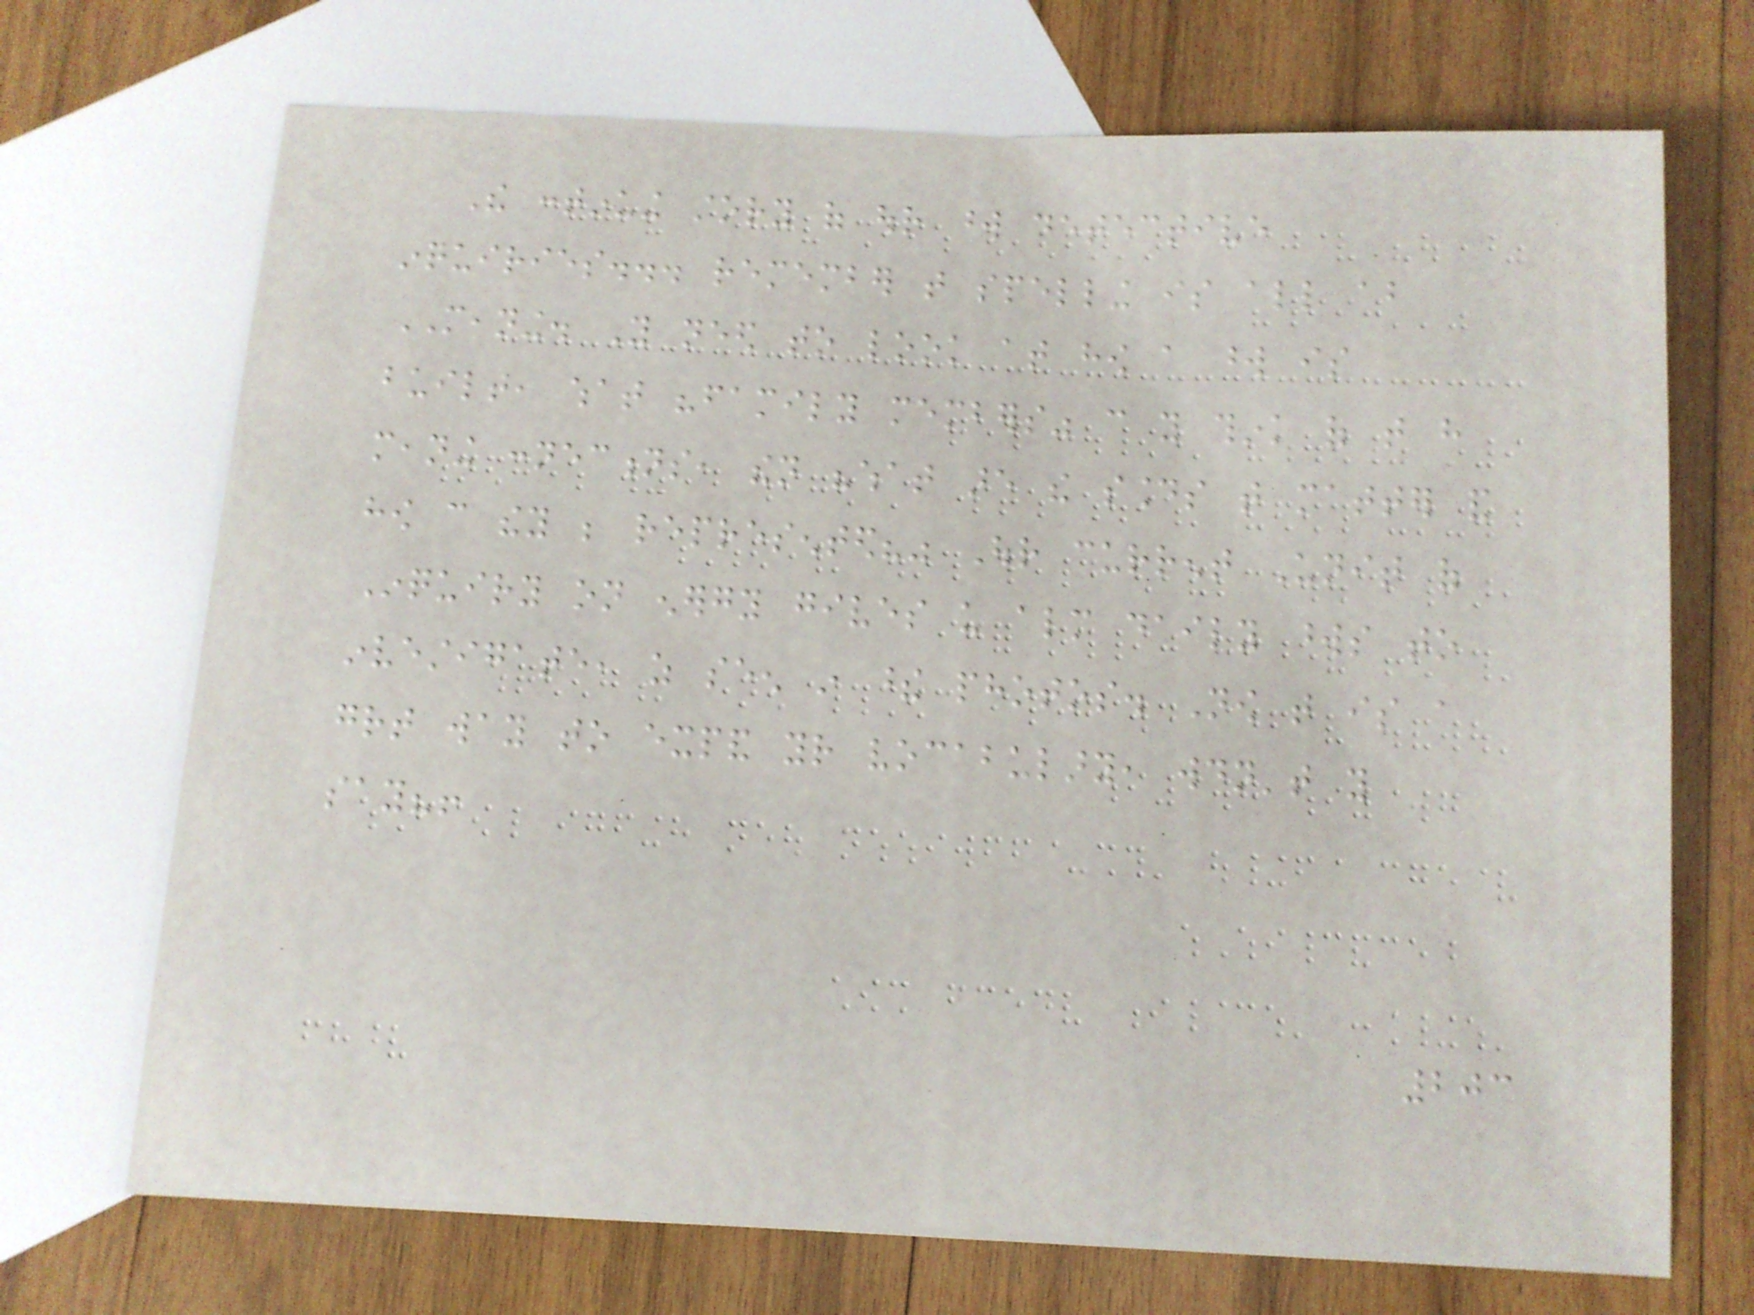The continuing story of our word detective
inquiries... remember that spelling is all about
MEANING. You need to look at how a word is
built, what "family members" can you think of that have
meaning connections, then "what are the sounds that matter and
how can they be represented?" Our current Unit of
Inquiry on energy gives us almost daily words to
investigate, as seen in these photos. Now that is a
great way to expand your vocabulary, wouldn't you
say?!
203
